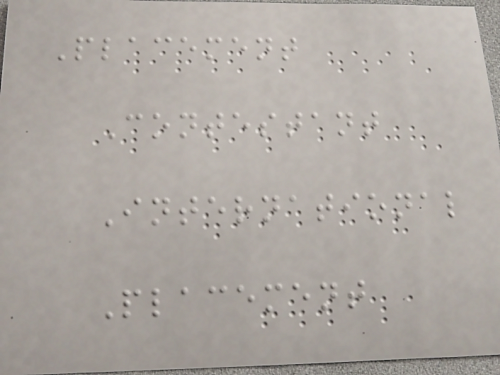Placement
Contestant
International
Placement
